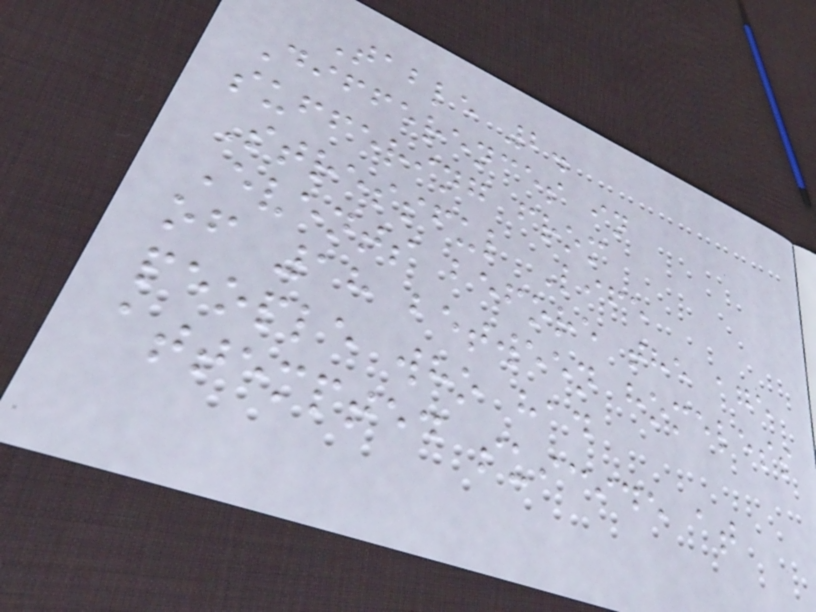Table 2.
Differences in
suffering from
Stressful Life
Events before the age
of 18 between homeless
people who had
attempted suicide at
